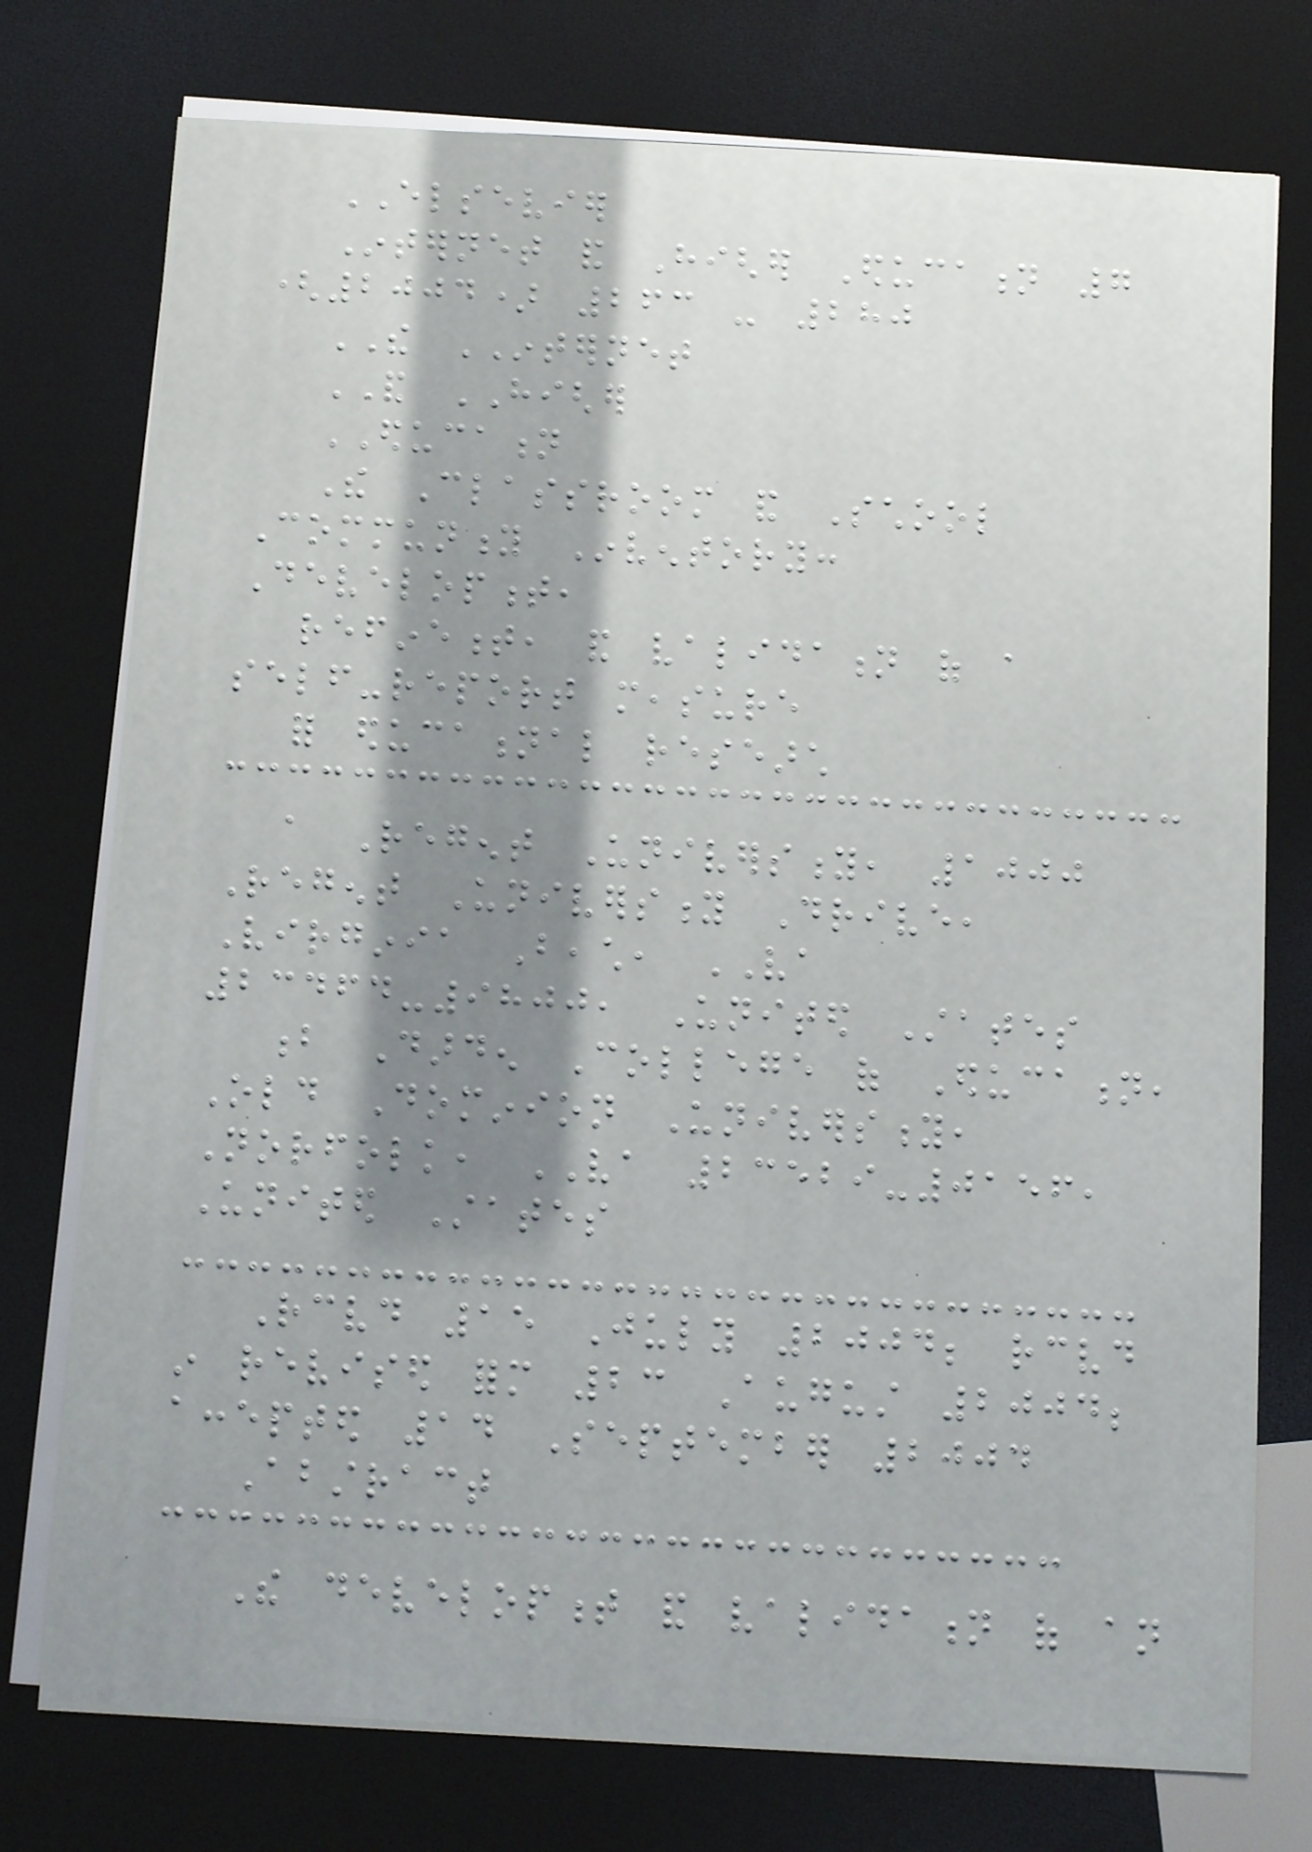ELSEVIER
Internet and Higher Education 7
(2004) 263 - 280
THE INTERNET
AND HIGHER
EDUCATION
The Classroom and School
Community Inventory:
Development,
refinement, and validation of a
self-report measure
for educational research
a Regent University, 1000
Regent University Drive,
Virginia Beach, VA
23464-9800, United States
b Darden College of Education,
Old Dominion University,
Norfolk, VA 23529-0156,
United States
Received 15 July 2004; received
in revised form 23 August 2004;
accepted 14 September 2004
Abstract
The development and validation of an
